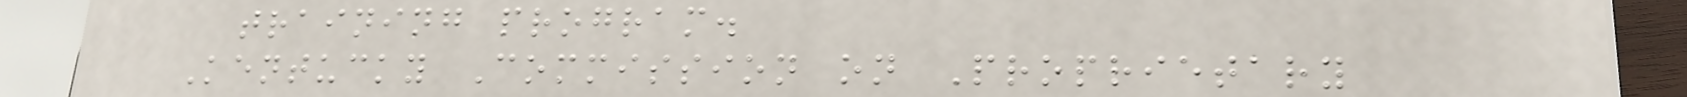training program.
Kentucky Commission on Proprietary
